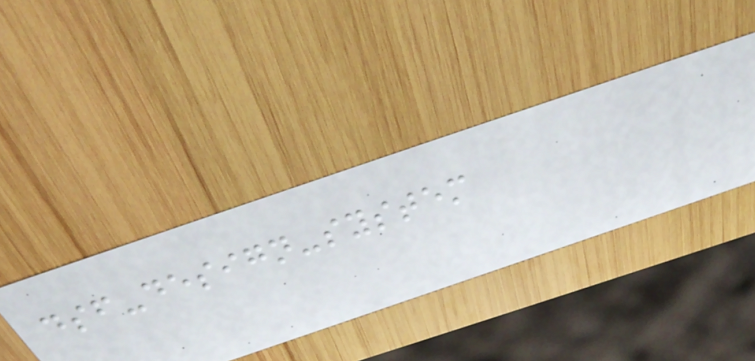dsf-design-system
